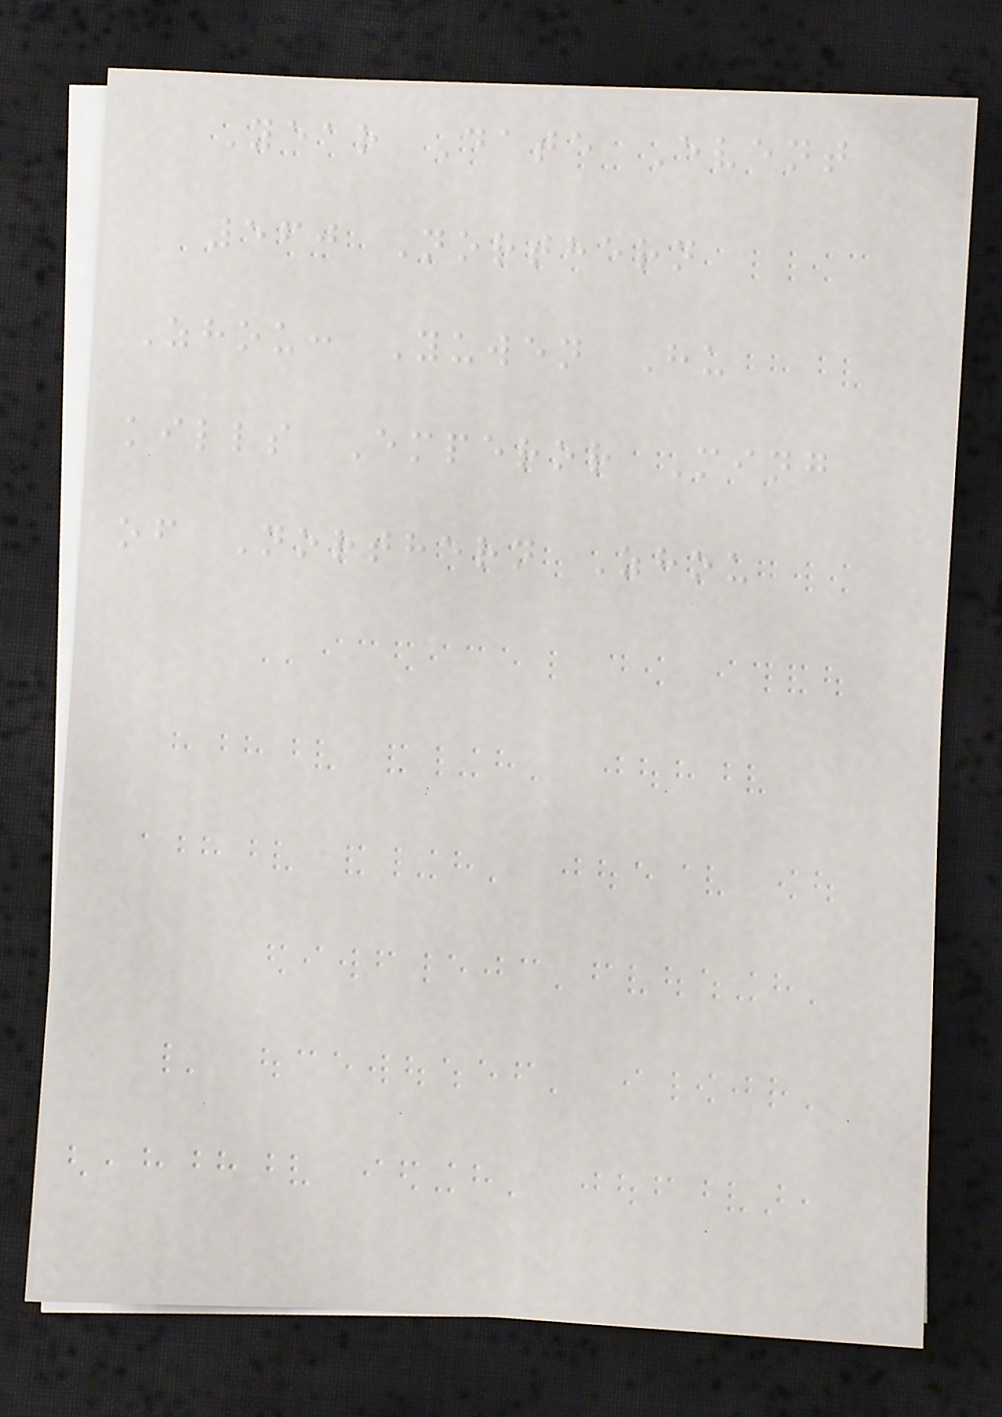Year Date Event
560 Northern
Zhou: Yuwen Hu
kills Emperor Ming
of Northern Zhou
